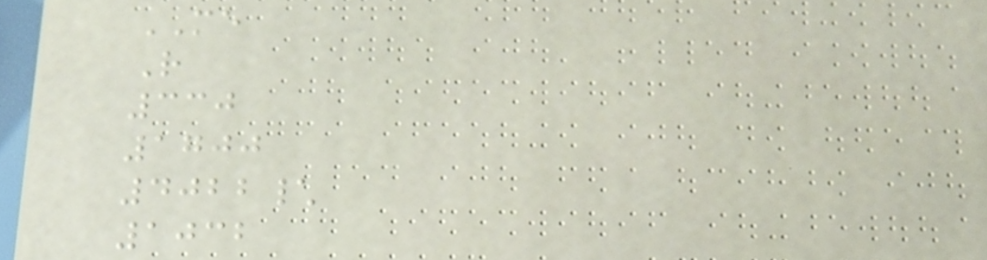ME
R
330
1700
4022\
1032
